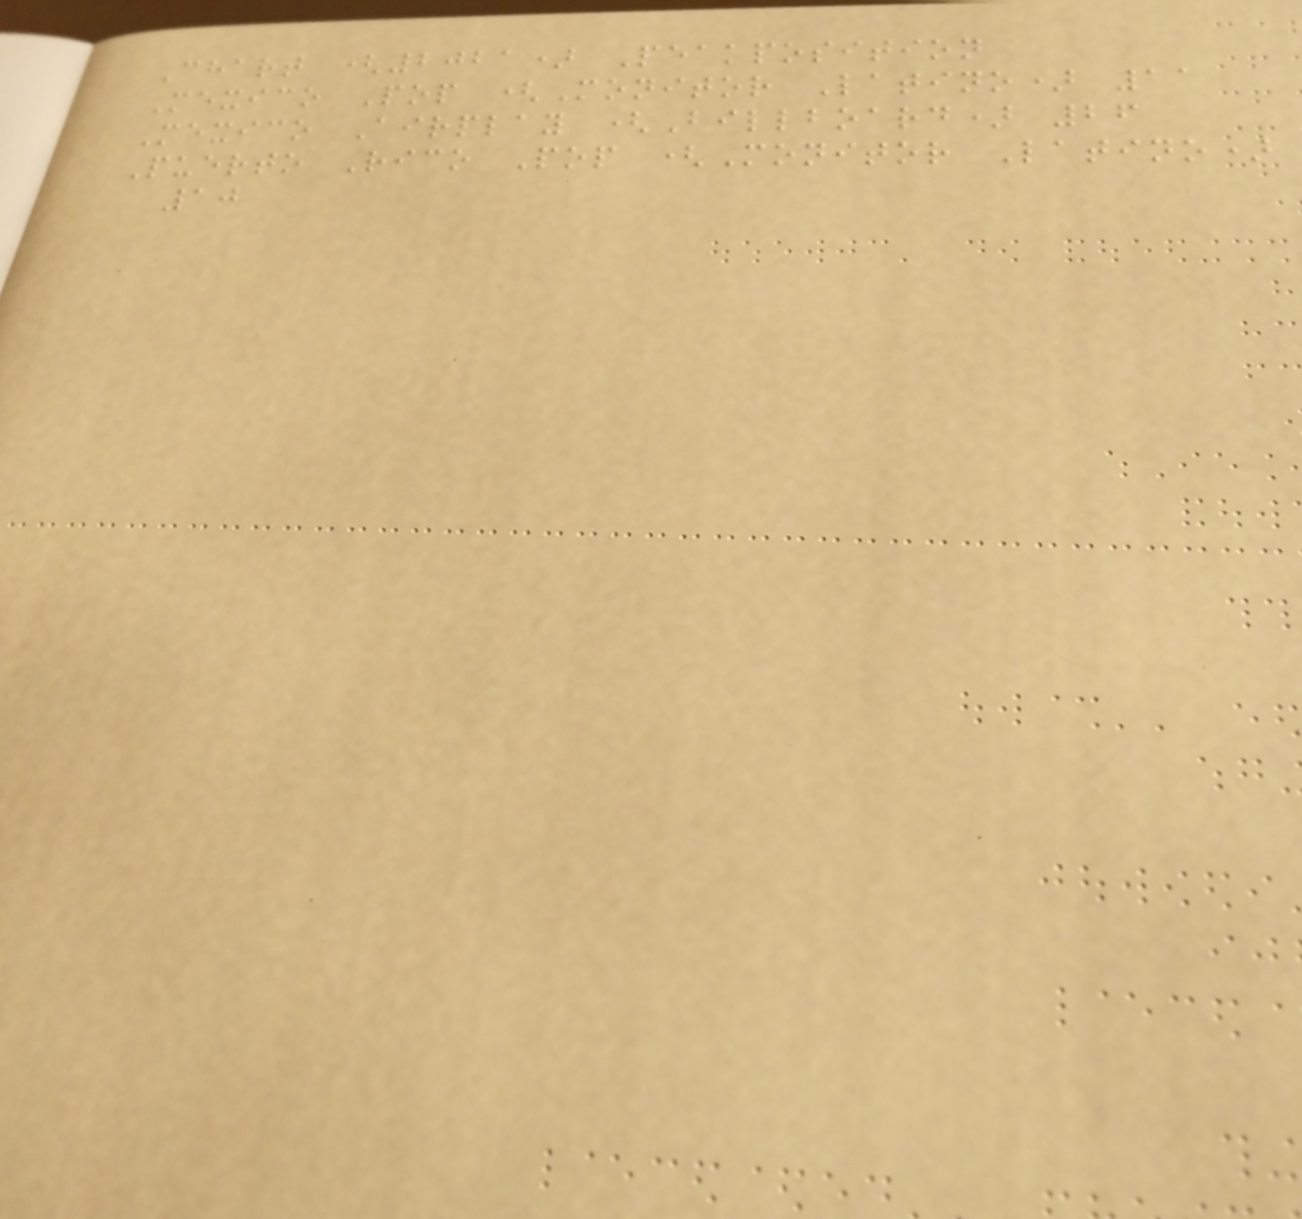Chart (2021) Peakposition
Mexico Pop (Monitor Latino) 11
Mexico Airplay (Billboard) 26
Puerto Rico Pop (Monitor Latino)
10
